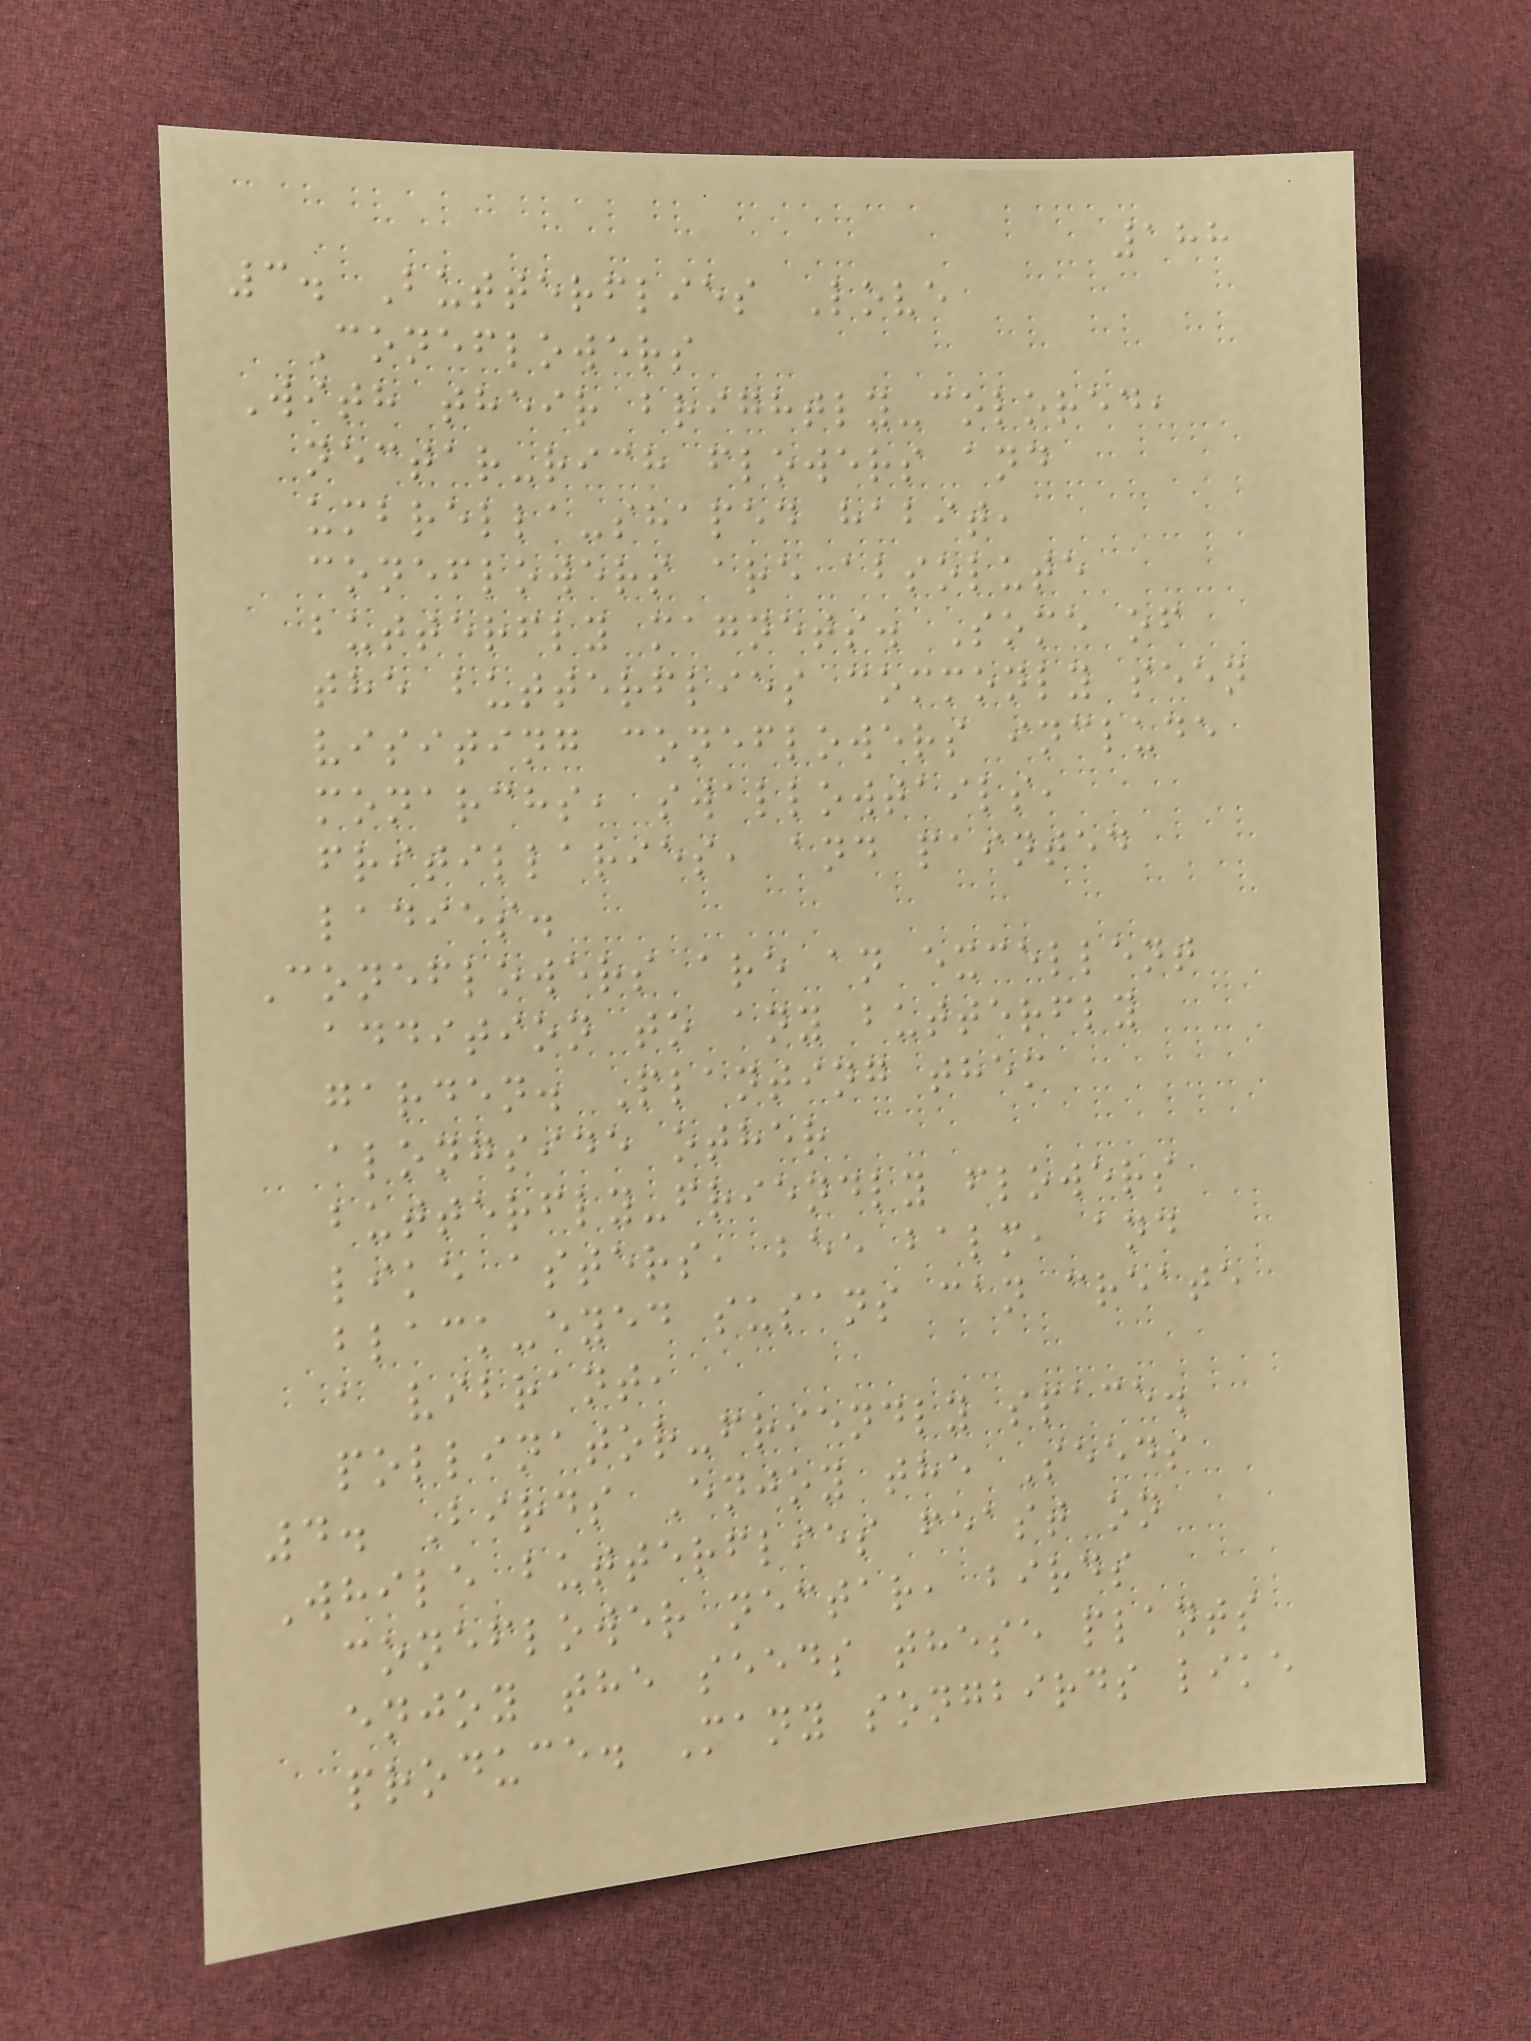188
3. Butterflies Love
Coneflowers
With their brightly-colored,
nectar-rich flowers and
umbrella-shaped habit,
coneflowers are absolute
butterfly magnets. Some of
the butterflies commonly seen
visiting coneflowers include
monarchs, swallowtails,
fritillaries, and painted
ladies.
Coneflowers are an excellent
addition to any butterfly
garden. Planting them
alongside other
butterfly-friendly flowers
like asters, bee balm, and
black-eyed susans can create
a vibrant,
pollinator-friendly space.
4. Birds Enjoy the Seeds
While butterflies feast on
coneflower nectar, birds
enjoy the seeds these plants
produce. Many songbirds like
